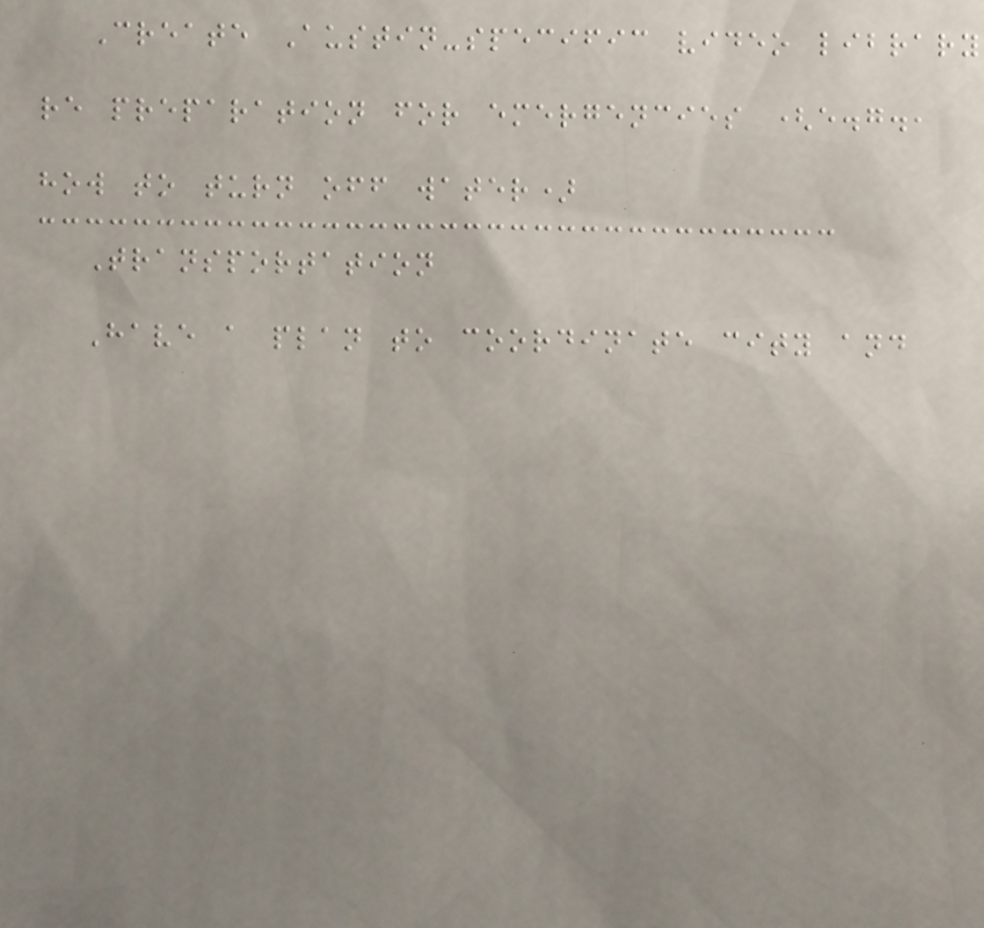Create Austin-specific video library
re preparation for emergencies (e.g.,
how to turn off water)
Transportation
Have a plan to coordinate city and
